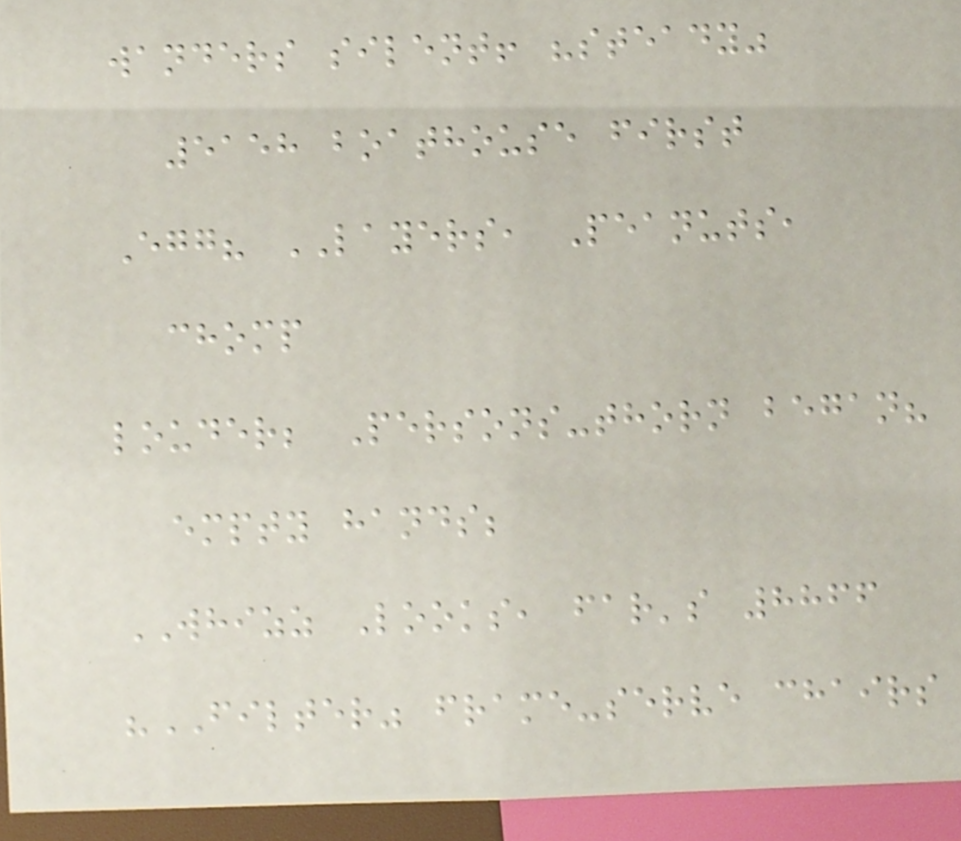wanders silent! "steady"
5158 boathouse first
Egg? LAYERS, Peanuts,
chomp
louder; Persons-thorn began?
empty hands;
WHIZZ Looks, far's 8866
"FILTER" frame-serve chairs
